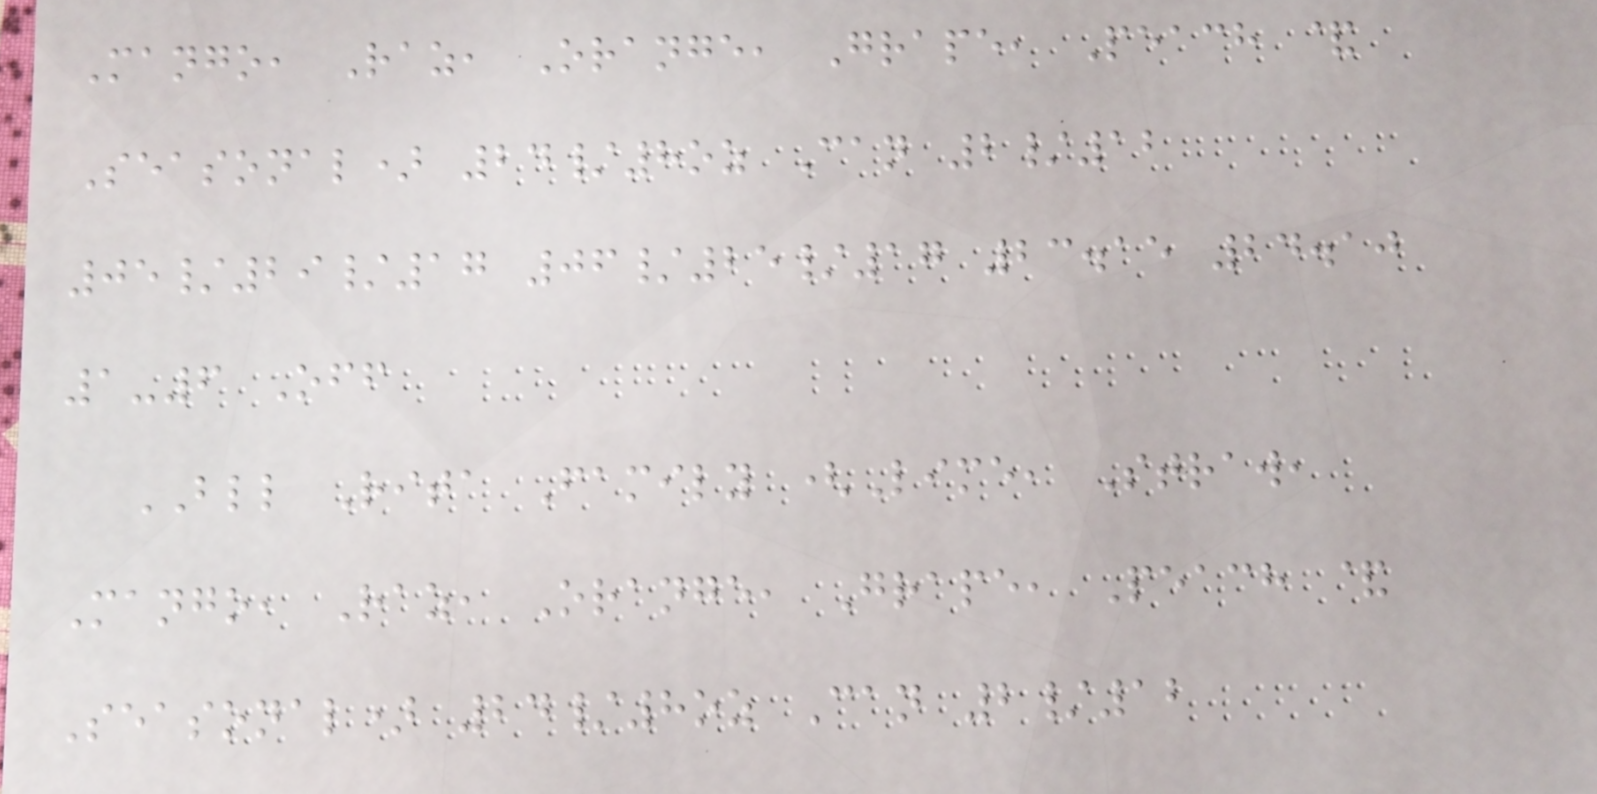Mango, Raz, Orange, Grape, Peach &
Seasonal) 24/8oz Can 2/12
05/29/17 06/25/17 23.15 24.10
1-6 Off
BLL Rita Family (Lime, Straw,
Mango, Raz, Orange, Grape, Peach &
Seasonal) 24/8oz Can 2/12
